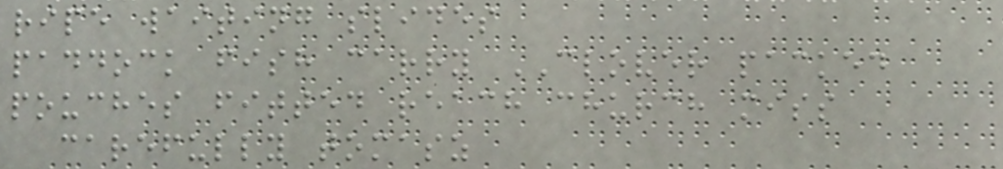ripe waiting slides
paddock fish carry CLOVER packed
pouches fitted reach church miss
carefully tomasz
